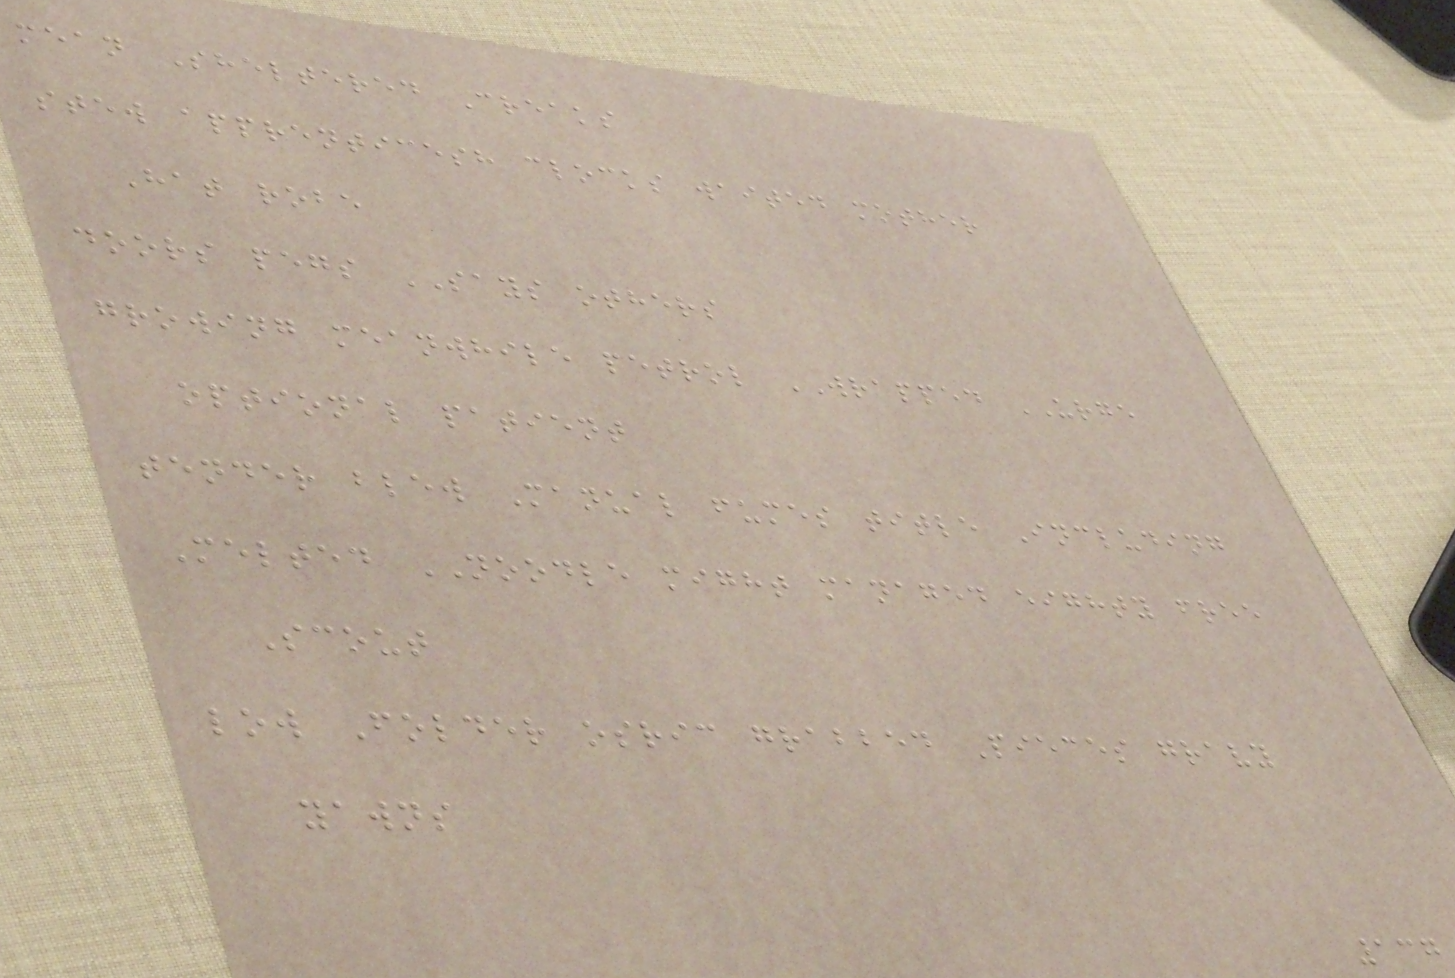mean Sheltered Creaks
stew apprenticesh clocks waited mother
Hat robe
doors pegs SAYS others
growing meanwhile petrol WRAPPED URGE
optional patient
tender blew Manual fumes title Including
Melted NOODLE might managed eighty free
Scout
low Folder osric grabbed Pieces gravy
yawns
137
